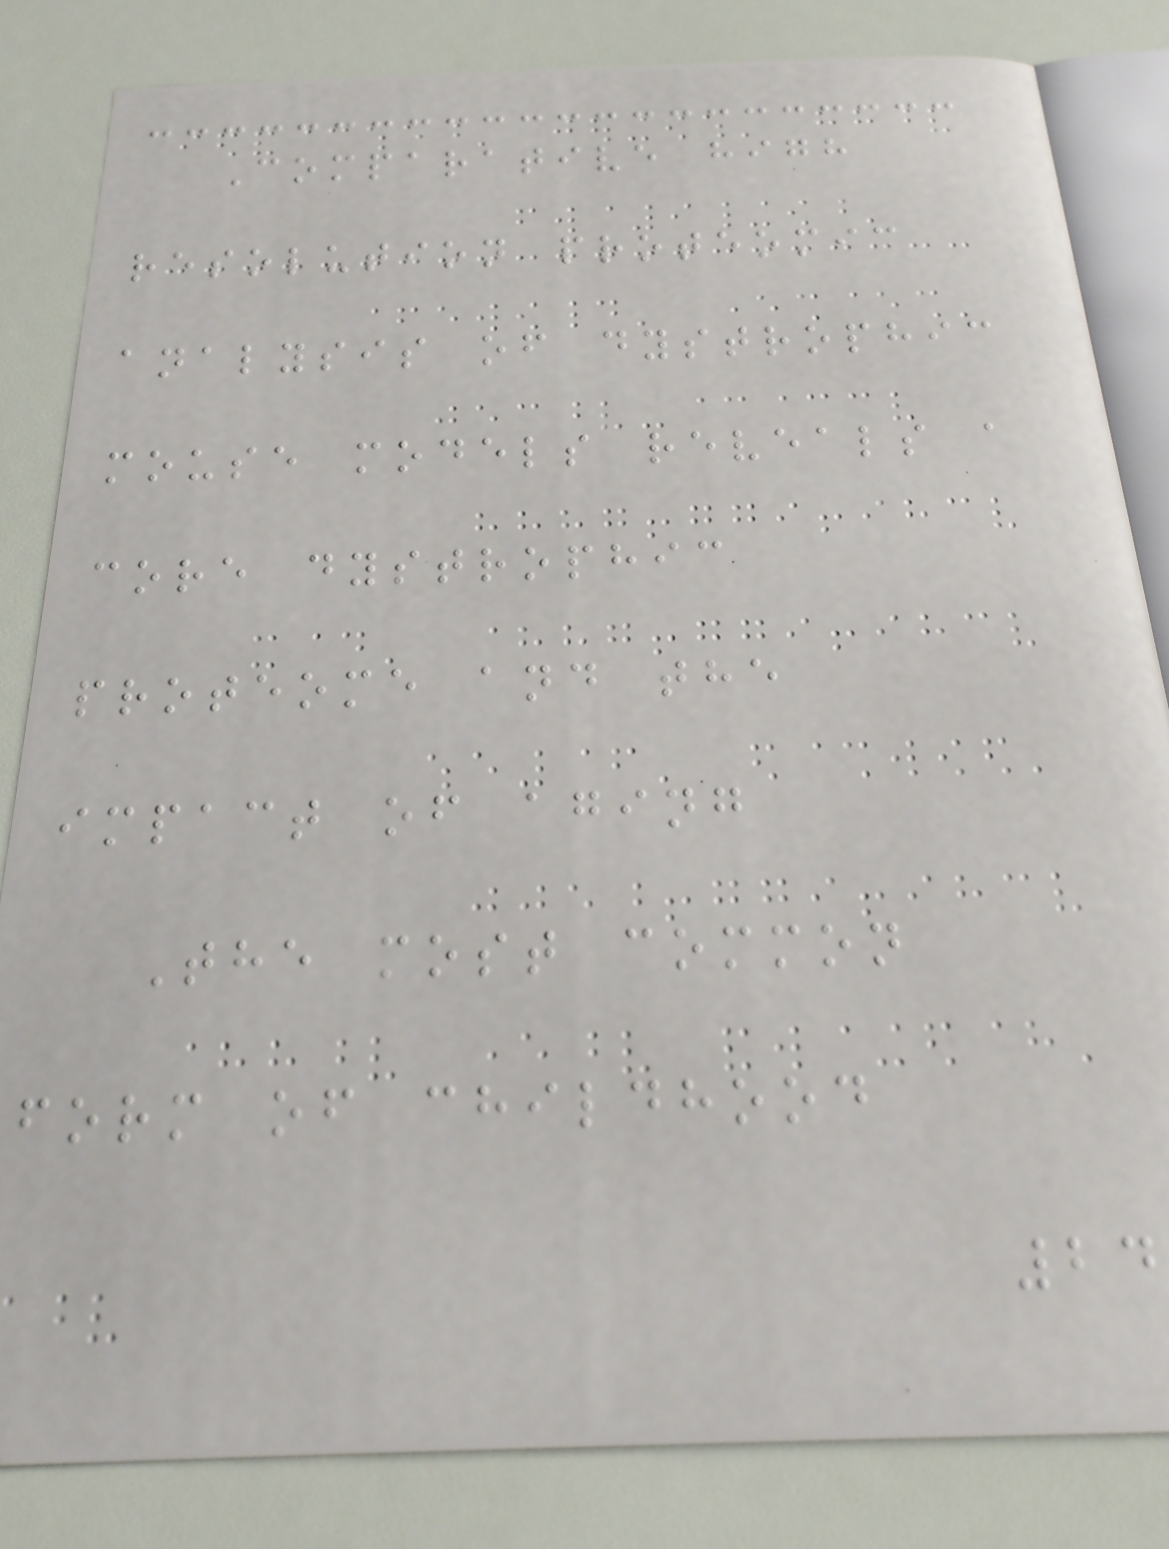Comparative high
resolution proteomic
analysis of dystrophic
mouse models reveals a
core dystrophic
proteome and the
impact of aging
The most common
form of childhood
24
